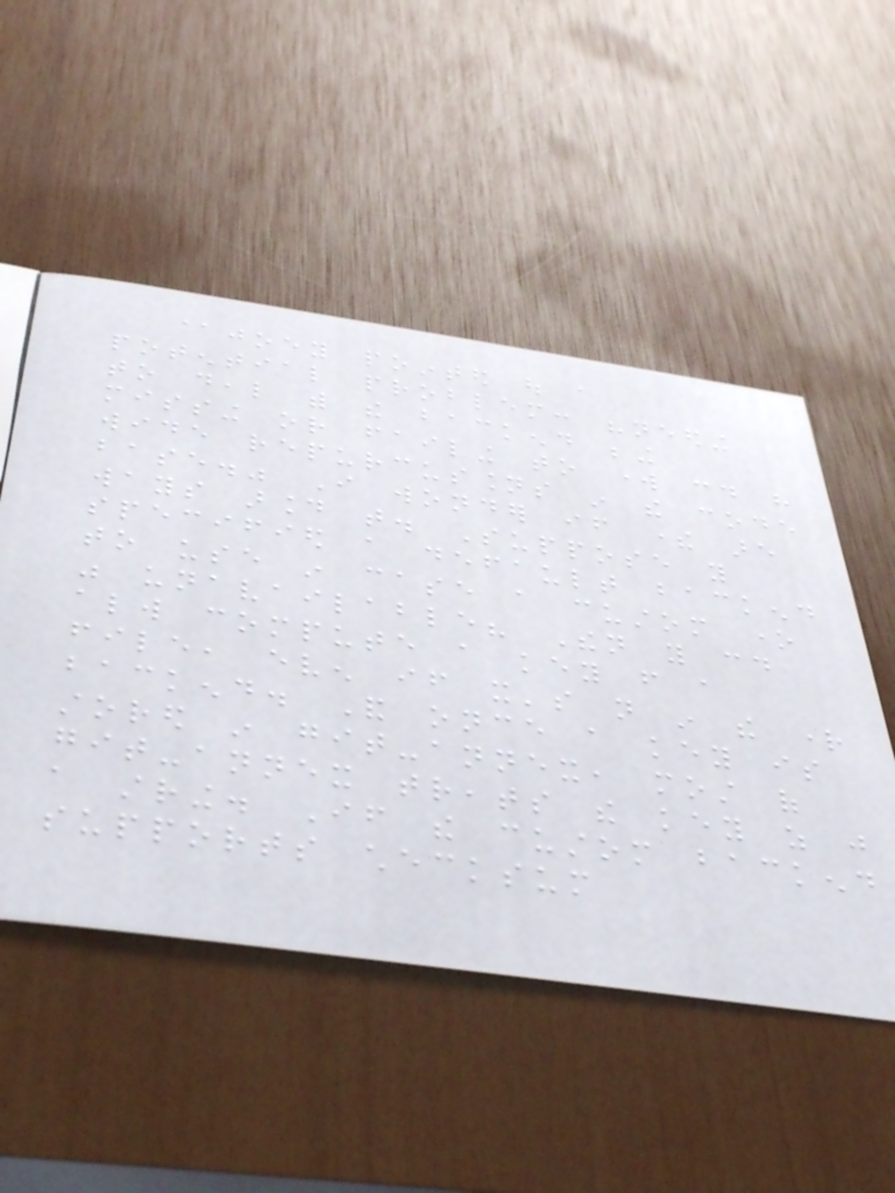@joey pointed out a
potential problem: "needing
to deal with the backend being
missing or failing to work could have
wide repurcussions in the code
base." I wonder if there are
ways around that. Suppose you
specified a default backend
to use in case a custom one
was unavailable? Then you could
always compute a key from a
file, even if it's not in the right
backend. And once a key is
stored in git-annex, most of
git-annex treats the key as just
a string. If the custom backend
supports checksum
